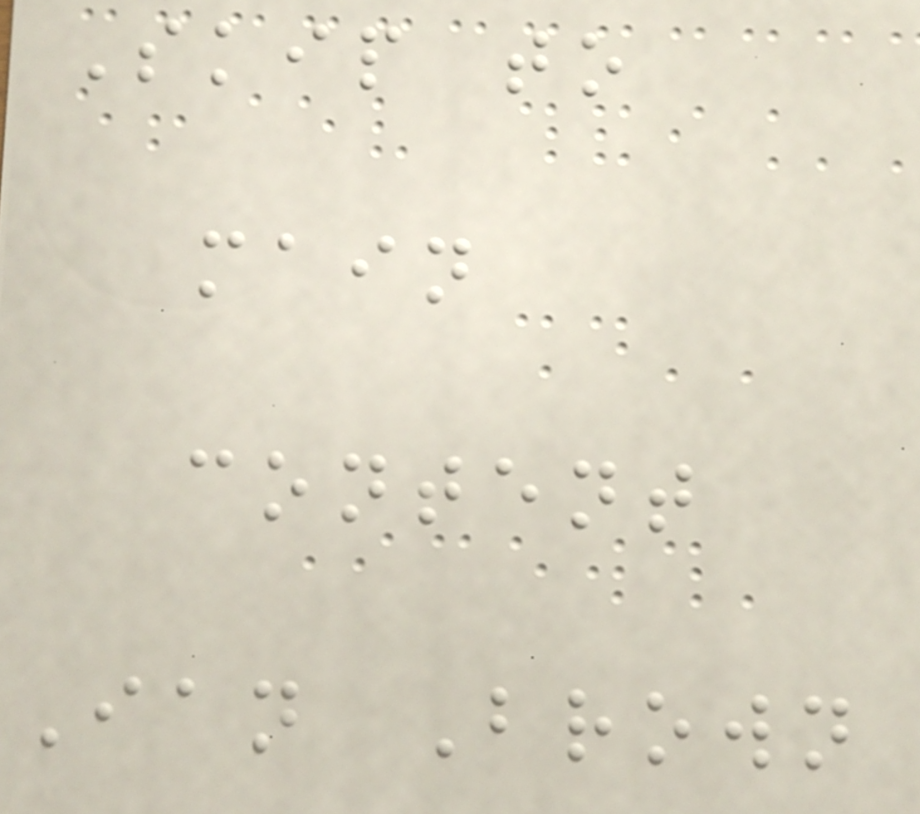Skip to
main
content
Ian Brown
